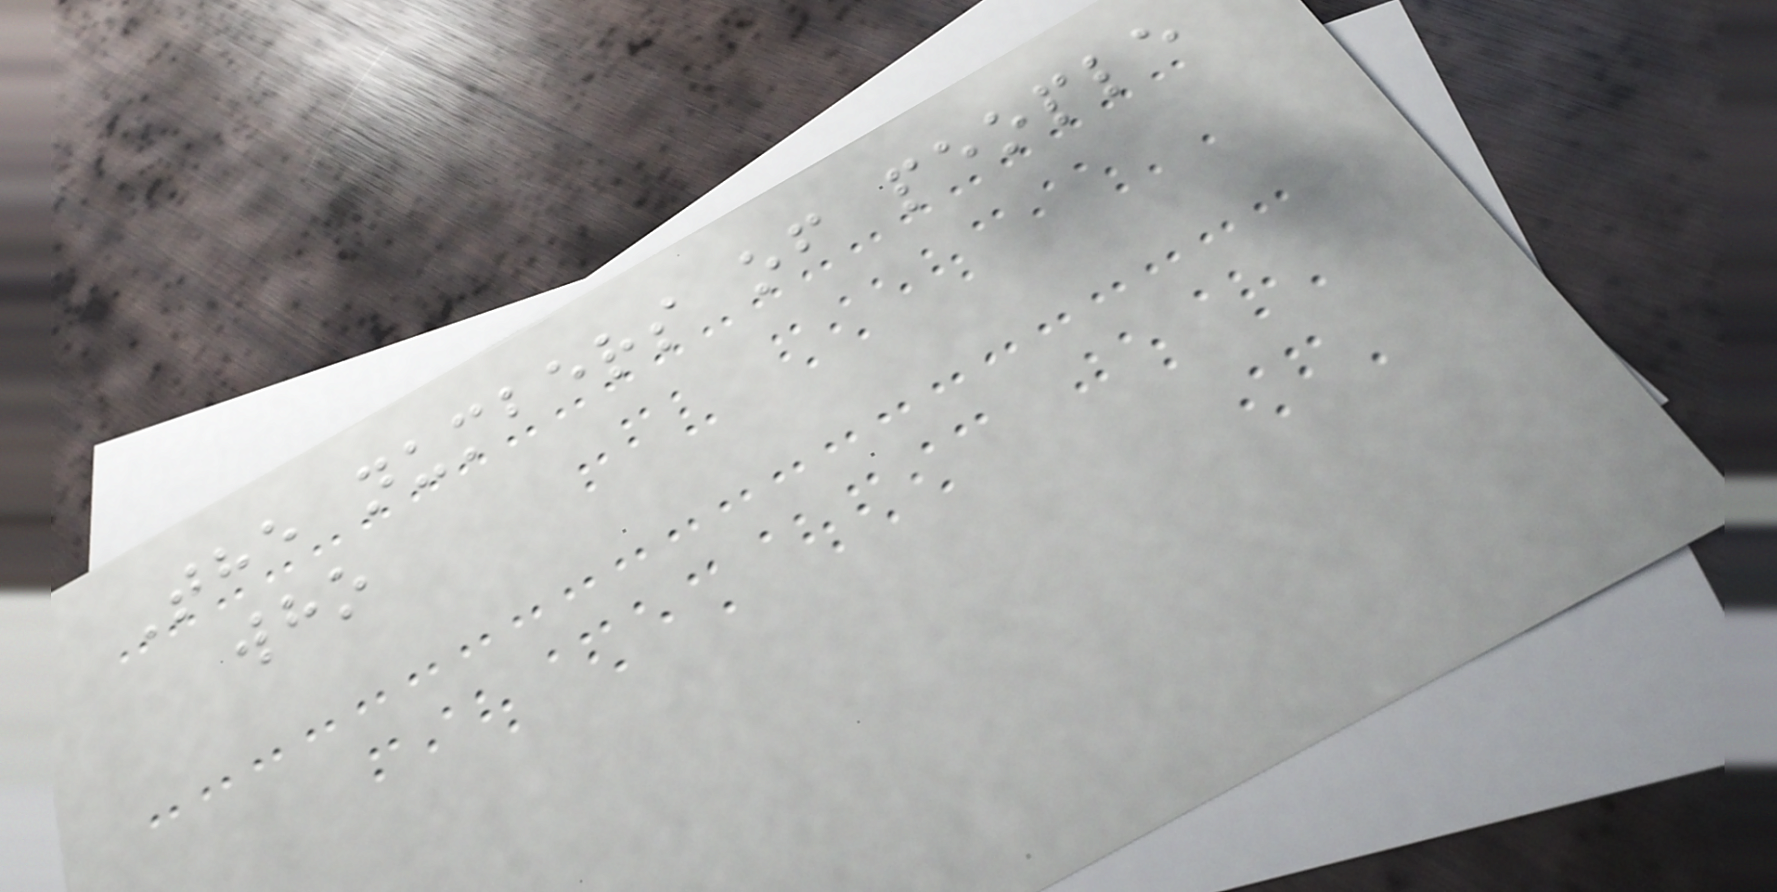The numbers of people
who
